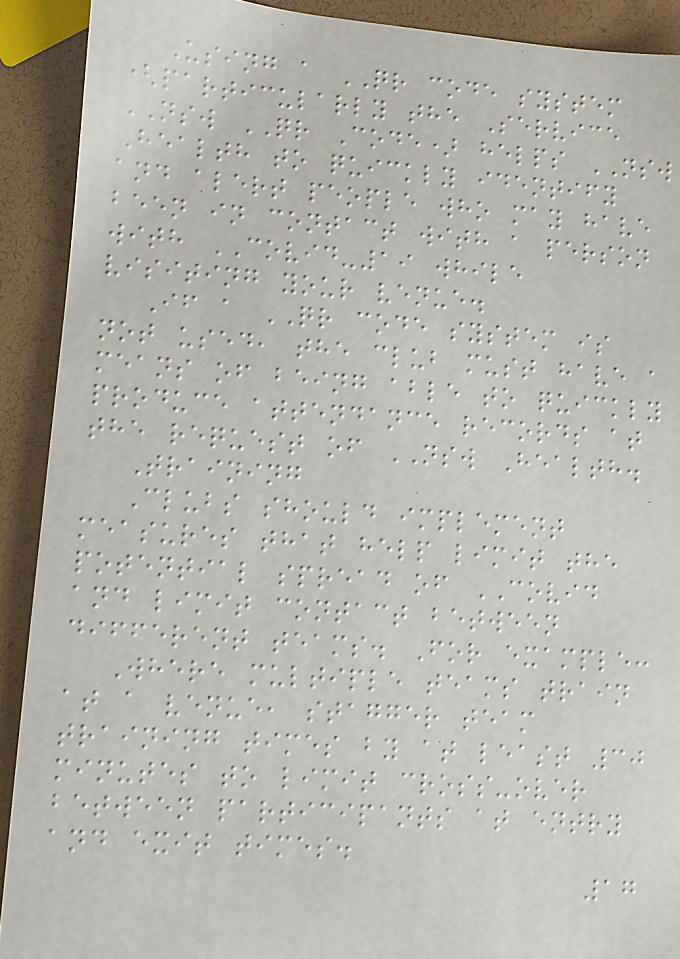Using a QR code system
(particularly the Service
NSW QR Code) helps NSW
Health to quickly identify
and alert people who may have
been in contact with a person
with COVID-19 while
visiting your venue.
If a QR code system is
not used, the club must have a
means of being able to quickly
produce attendance records at
the request of NSW Health.
Training
Clubs should implement
measures that help limit the
potential spread of COVID
and limit contact between
different teams. For example:
Where multiple teams train
at a venue, stagger team
training times by at least 30
minutes to limit cross-over
between participants at entry
and exit times.
17
